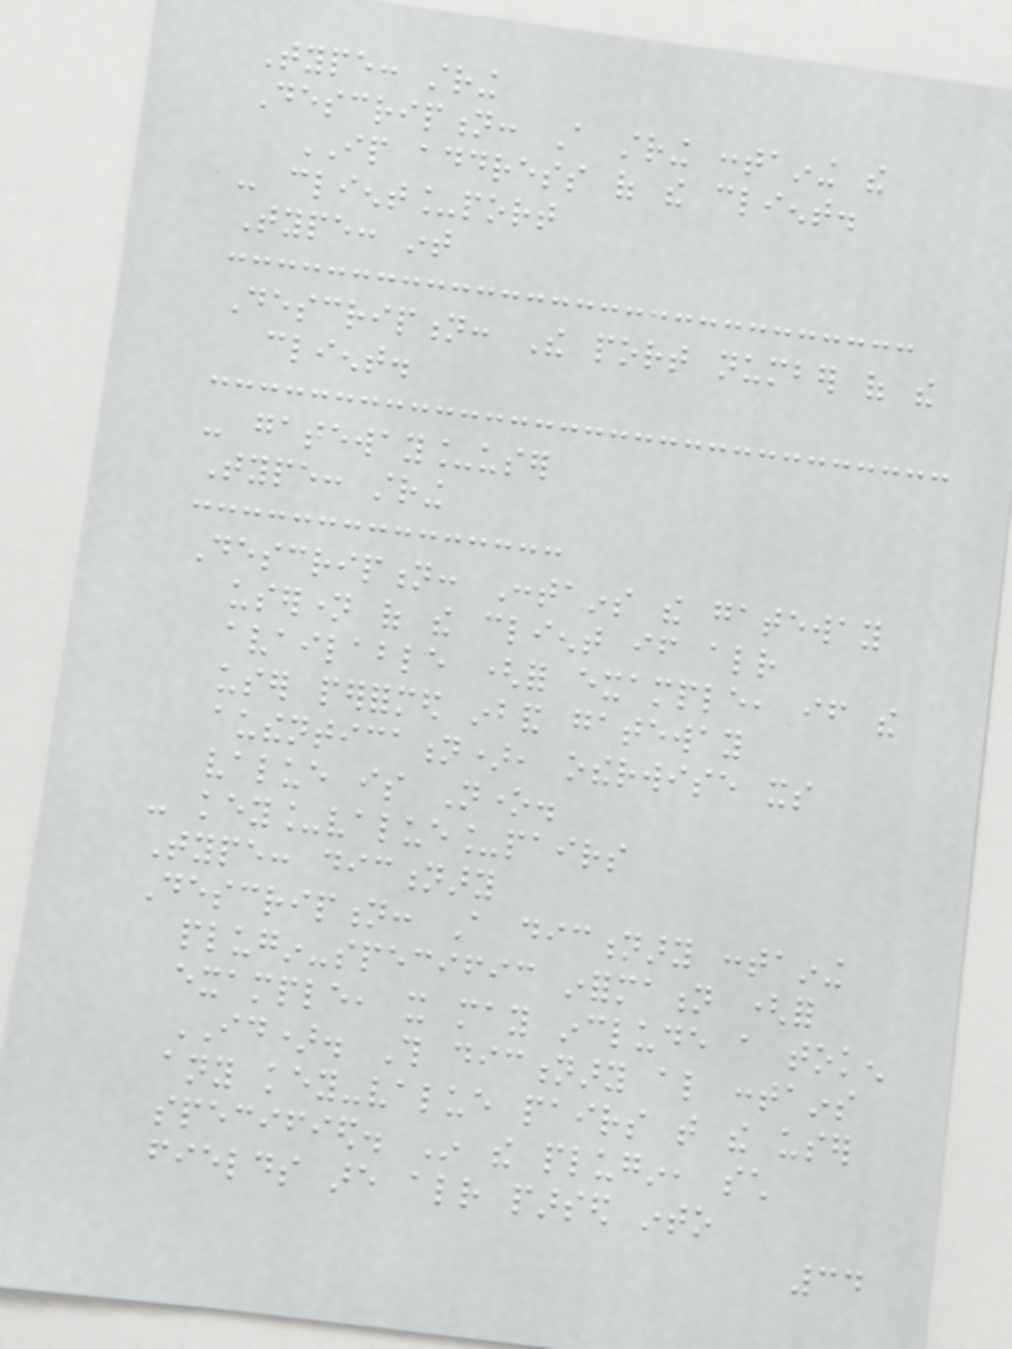Type: string
Description: A string containing the
IP address of the client.
- client_port
Type: int
Description: The port number of the
client.
- gateway_user
Type: string
Description: Contains the gateway
username of the client if already
available (for example, if the
user performed inband gateway
authentication), otherwise its
value is None.
- key_value_pairs
Type: dictionary
Description: A dictionary containing
plugin-specific information (for
example, it may include a token
ID). This dictionary also contains
any key-value pairs that the user
specified. In the plugin, such
fields are already parsed into
34
